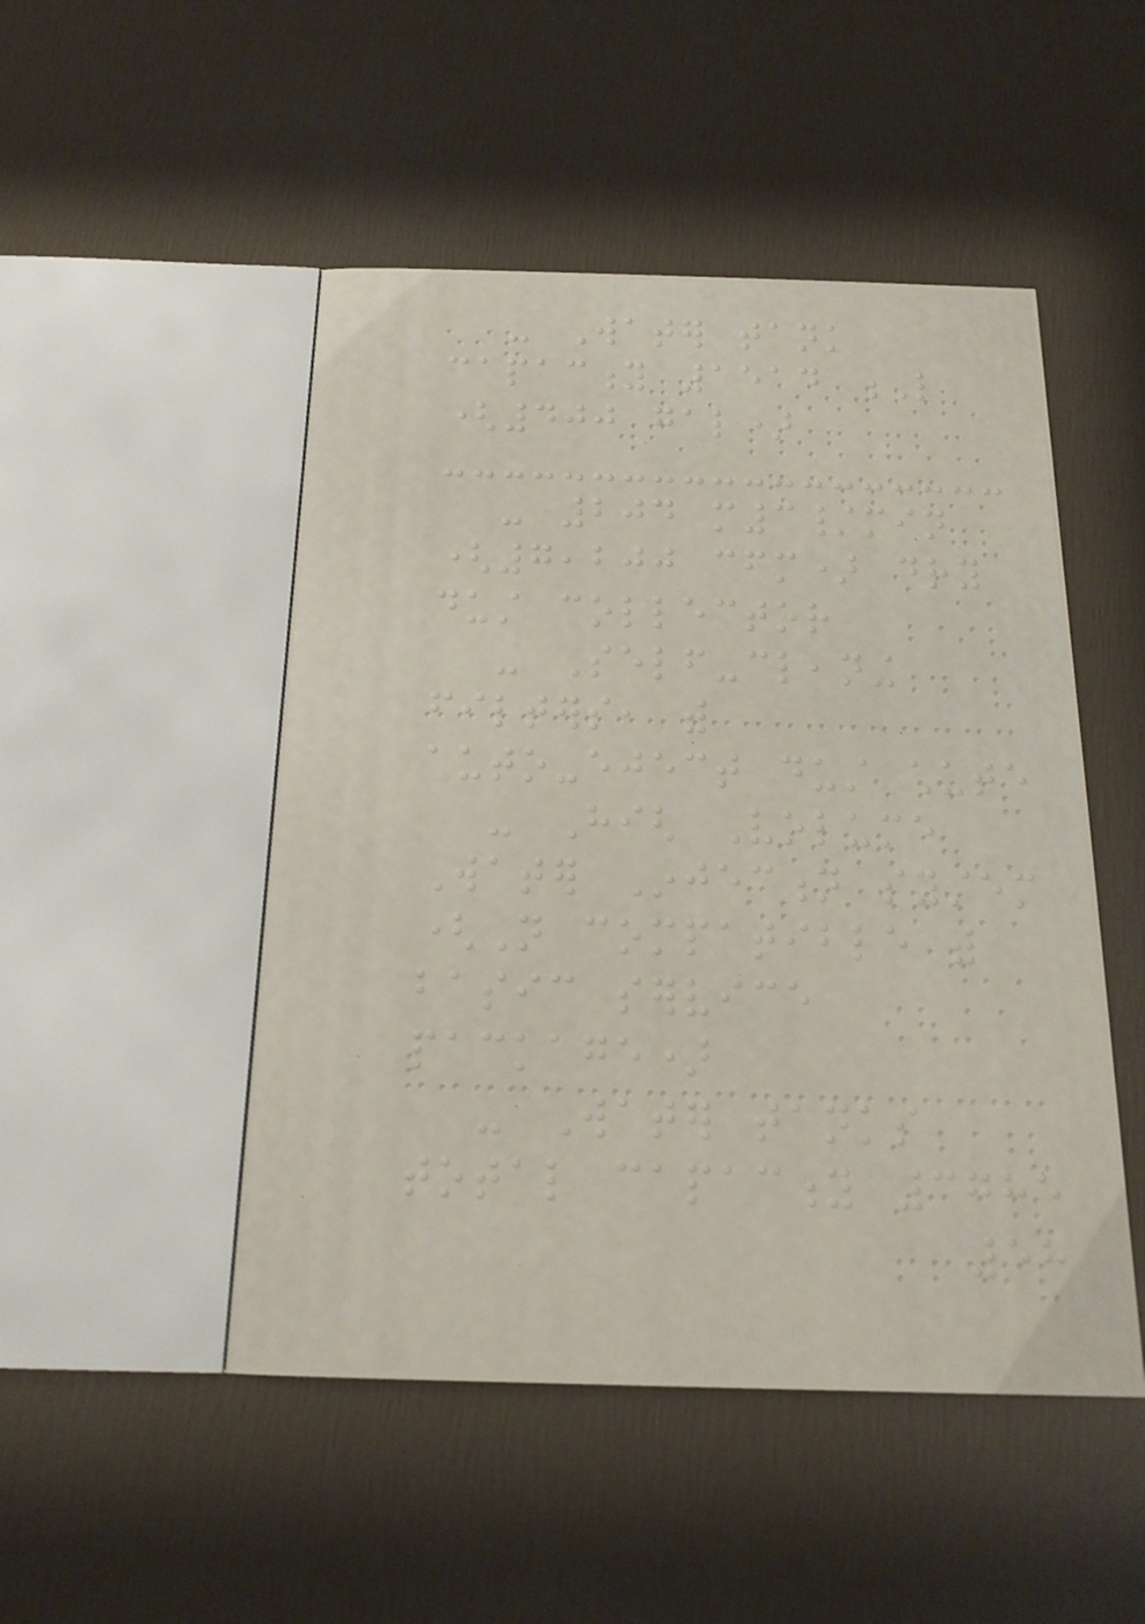- Water tank
capacity 1514 L
(400 gal)
- 204 m3/min
(7,200 cfm) dry
dust collector
- Self-cleaning
filters, with
auto-eject dust chute
- High Volume
Water Injection system
(Not compatible with
basic service
package)
- Water tanks
total capacity 3785
58
